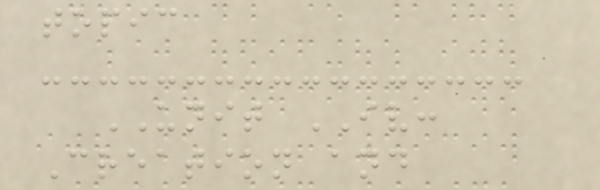topic
UNIT IV:
Creation and
